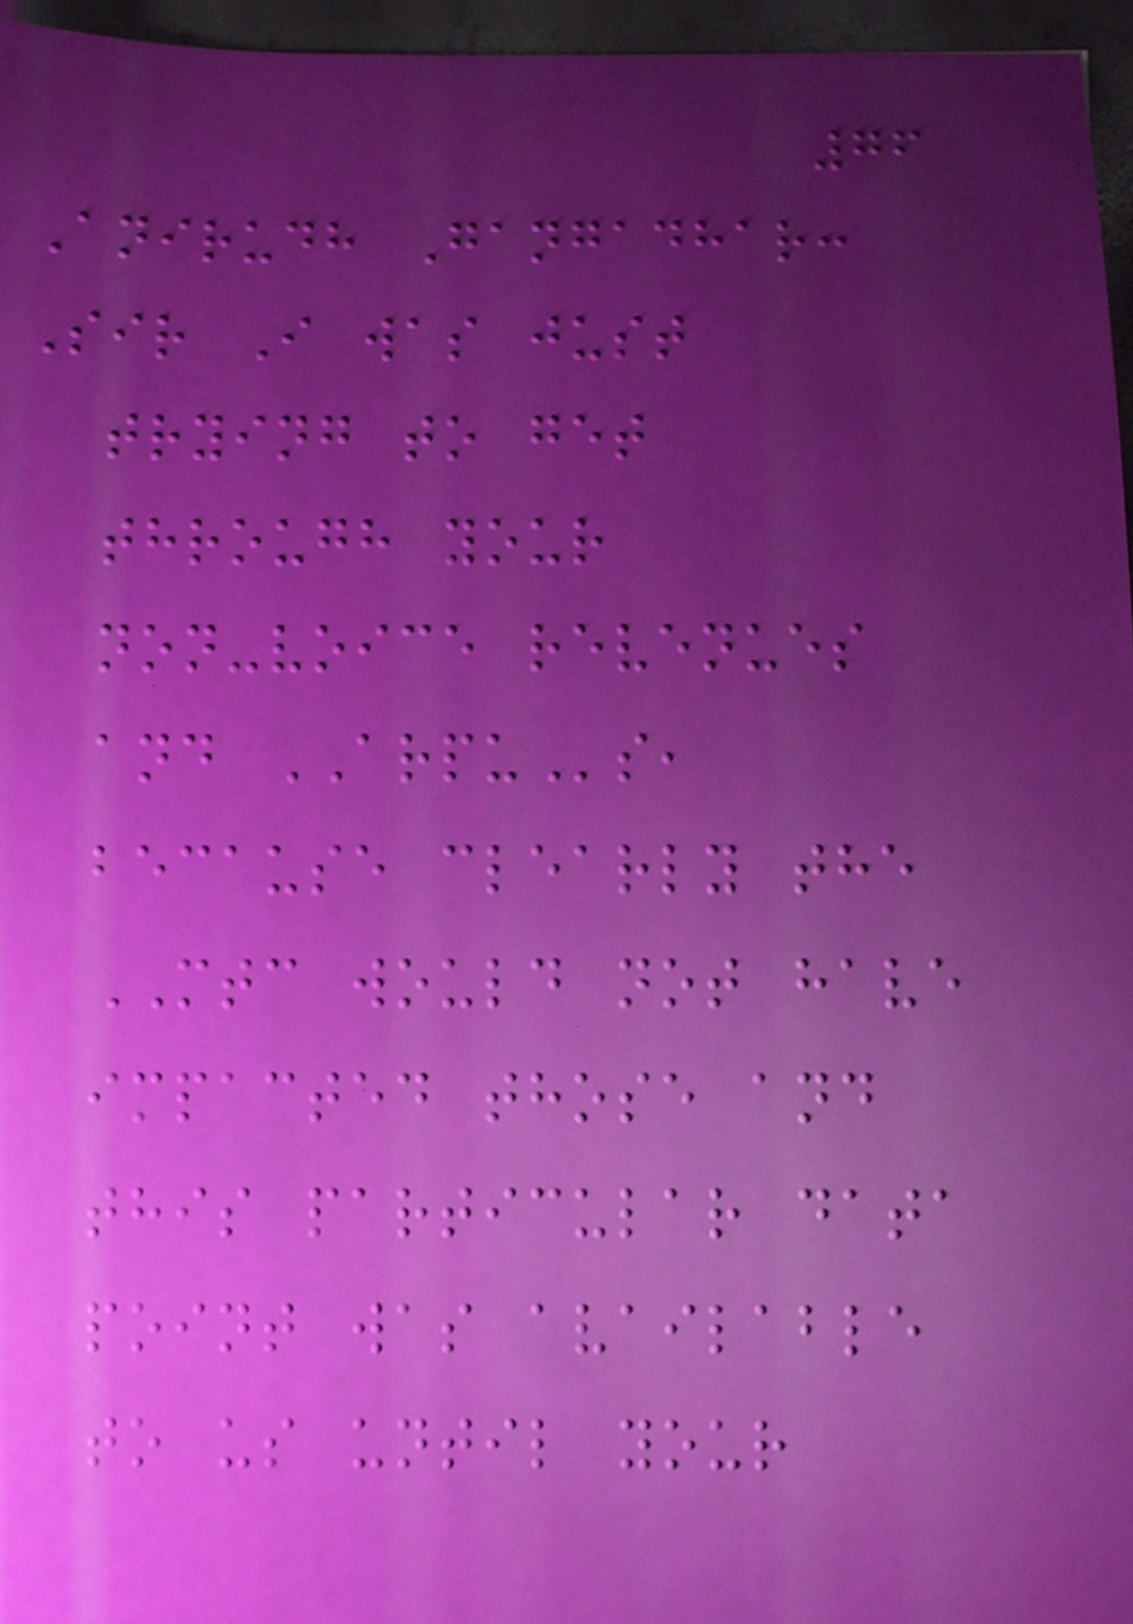76
Anirudh Gangadhar:
Sir I was just
trying to get
through your
non-voice revenues
and ARPUs,
because clearly the
MTC would not have
impacted those and
this particular data
point was available
to us until your
